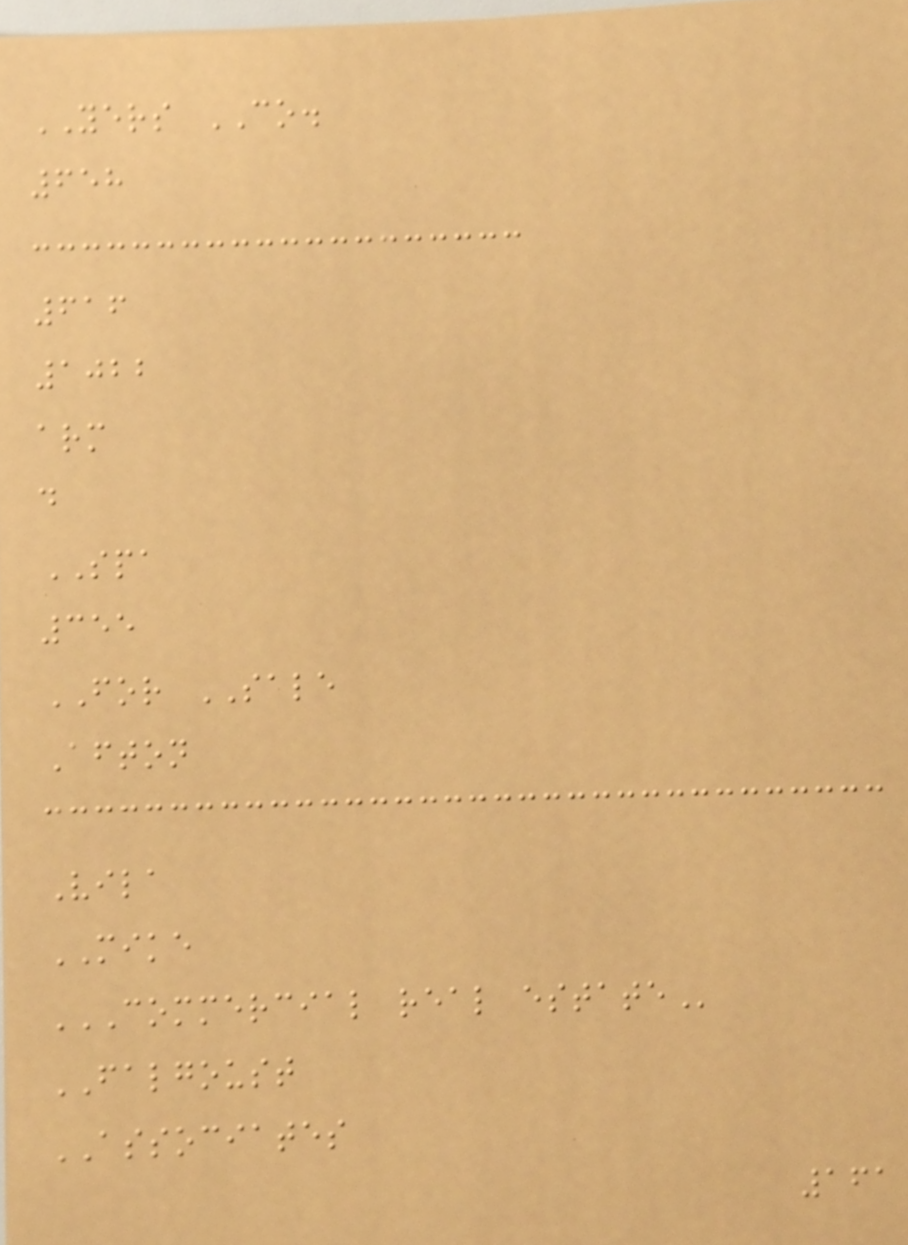YERS CO.
658
616
1022
arm
d
SPA
355
FOR SALE
Afton
Vila
MIKE
COMMERCIAL REAL ESTATE
FALGOUST
ASSOCIATES
161
